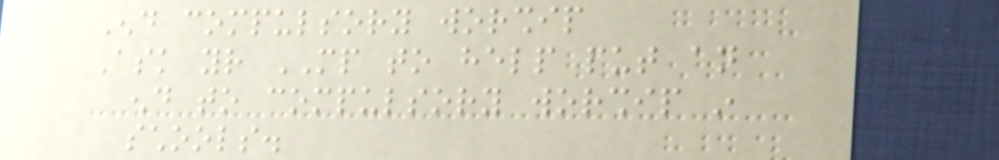End compulsory worship
Ask your MP to help put an
end to compulsory worship in
schools.
